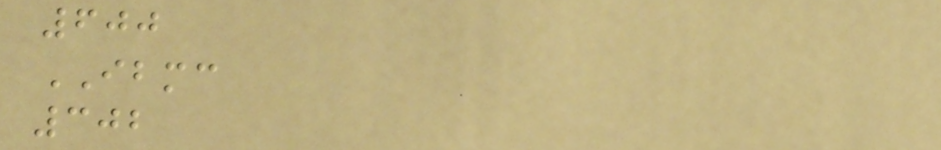600
IBMC
302
